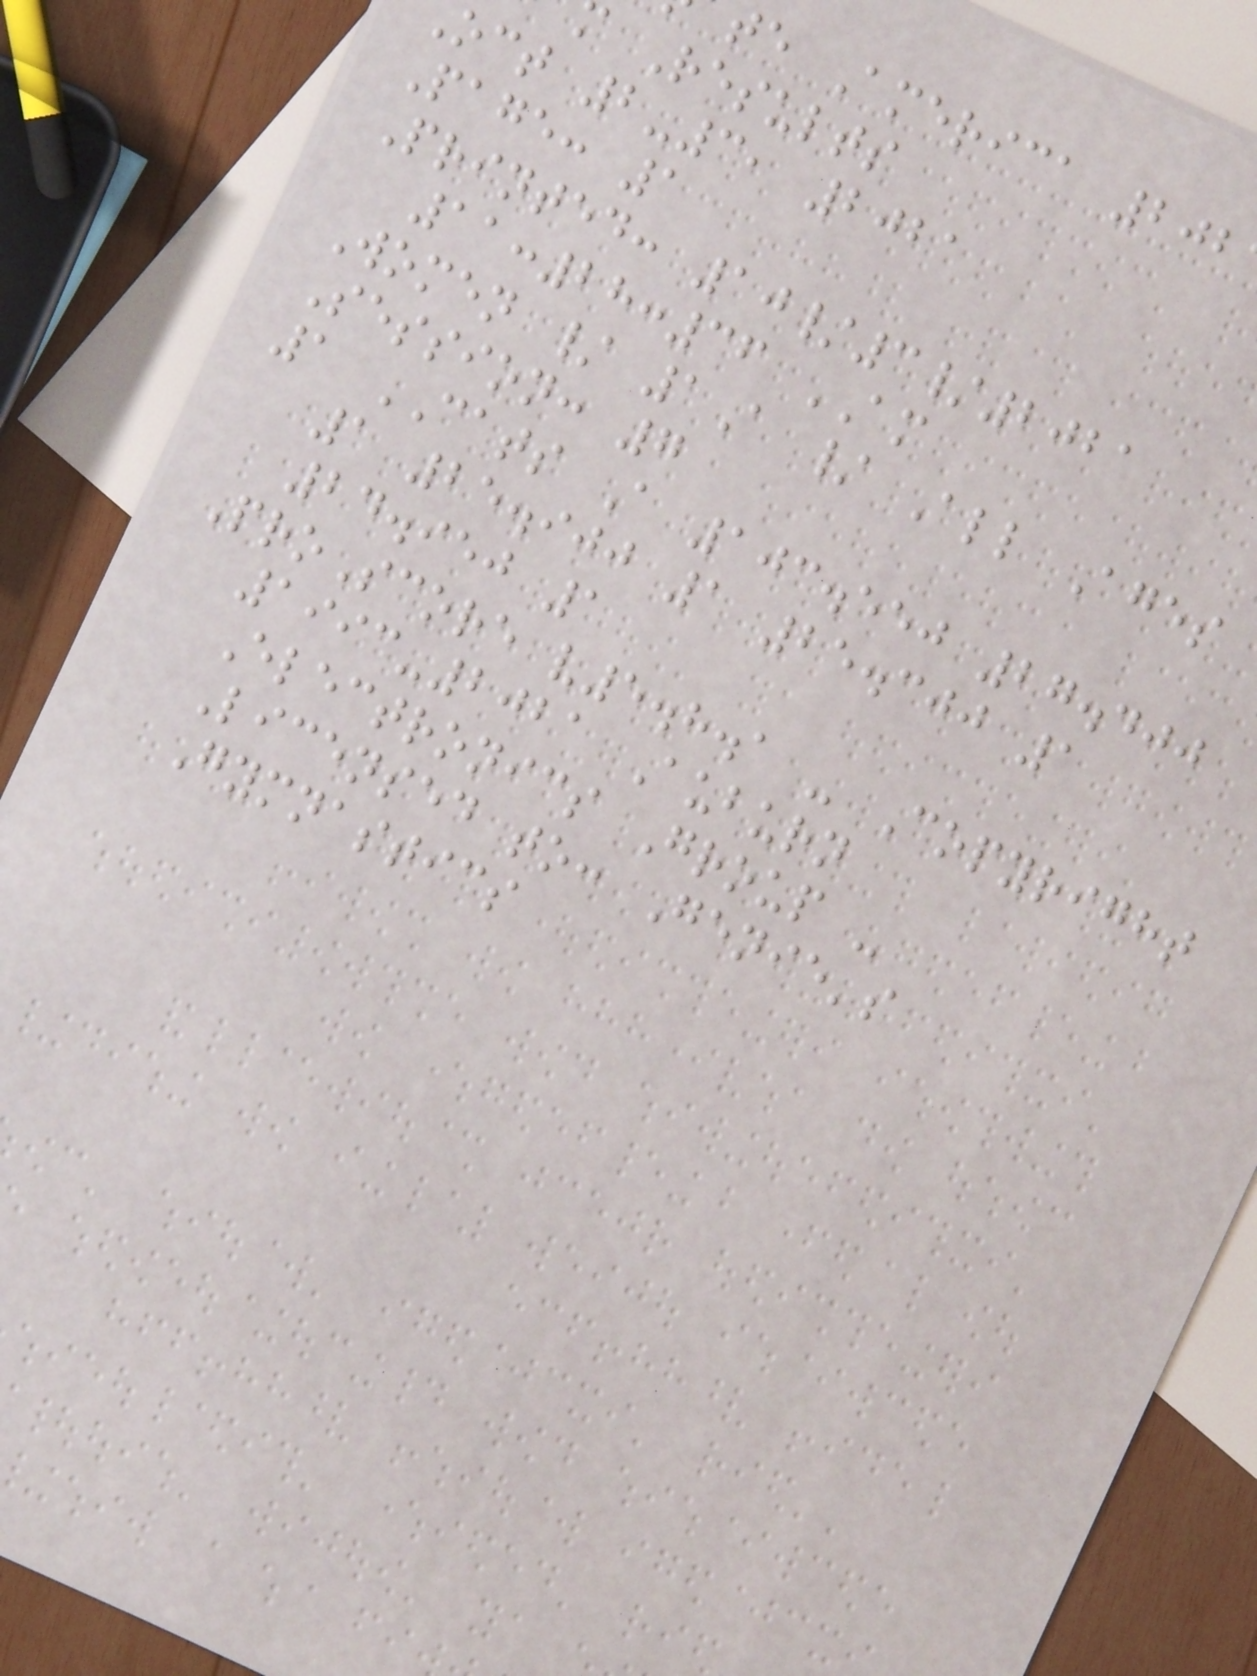te America 202
Results
oct 2-3, 2021
Page: 1
Printed: 10/3/2021
11:28:36 AM
Women / 1A / All Ages
Session: 7
1 CATS A 103.550 27.400
1 25.900 1 25.300 1
24.950 1
ProScore v5.8.1 - Copyright
1993-2021 Auburn
Electronics Group -
Licensed to: Genie's
Gymnastics
